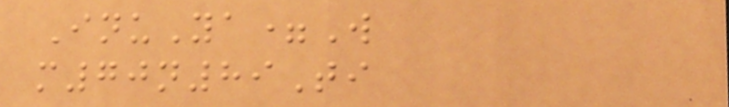InuYa=W
m70n89Ti
